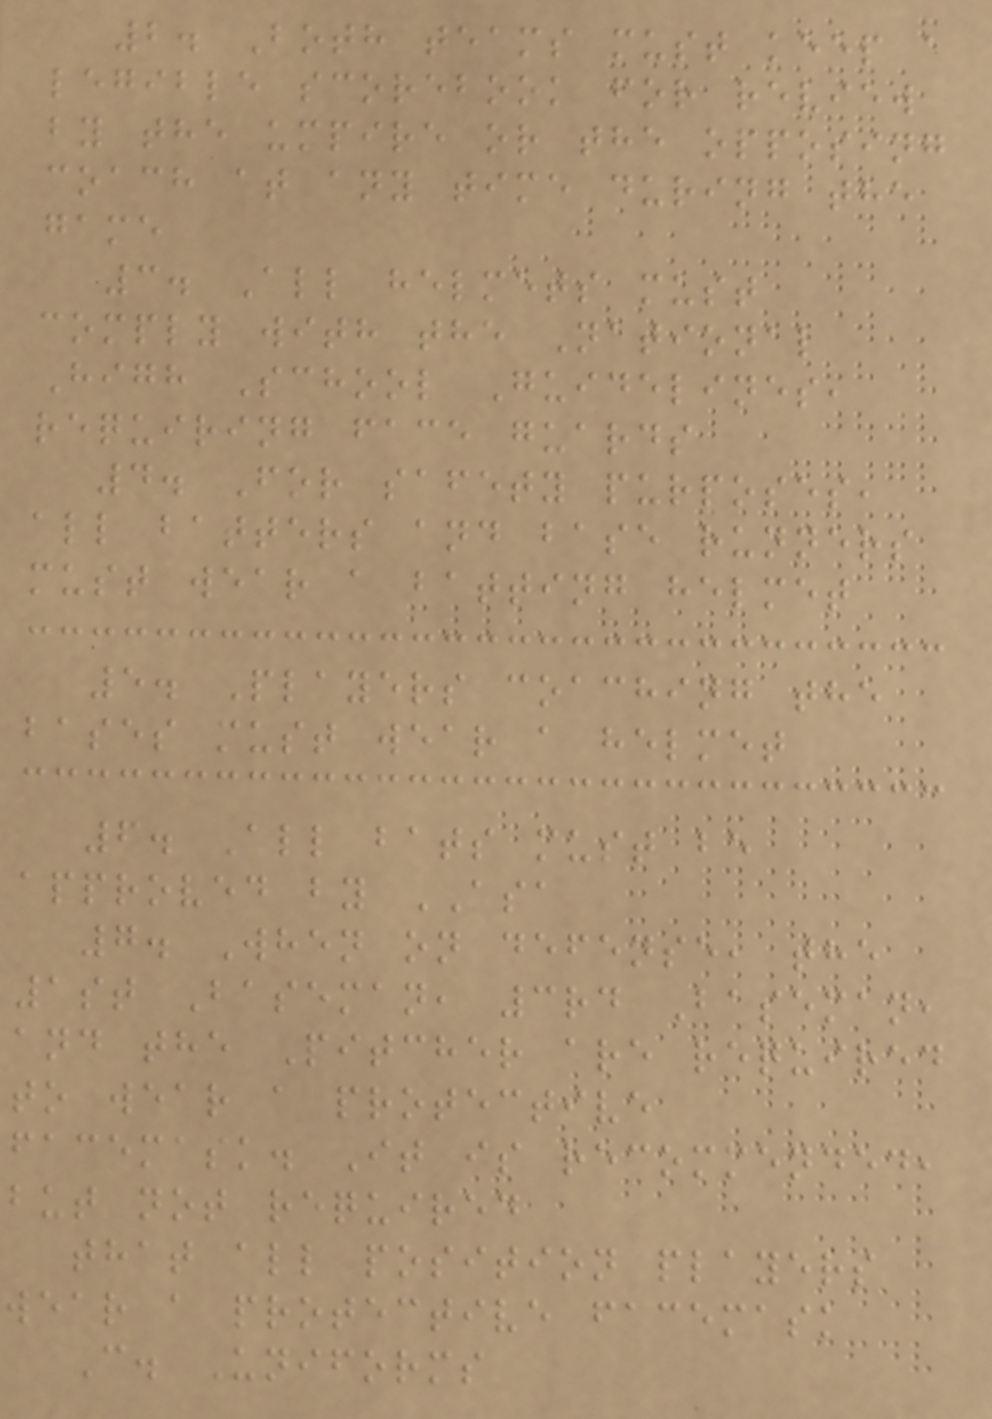2. Both teams must keep a
legible scorebook for review
by the umpire or the opposing
coach at any time during the
game
3. All helmets must
comply with the National
High School Guidelines,
requiring face guards
4. For safety purposes,
all batters and base runners
must wear a batting helmet
5. Players coaching the
bases must wear a helmet
6. All bats must be
approved by ASA
7. When on defense, the
1st Baseman, 3rd Baseman,
and the Pitcher are required
to wear a protective
facemask. It is recommended,
but not required
that all position players
wear a protective facemask
C. Uniforms
